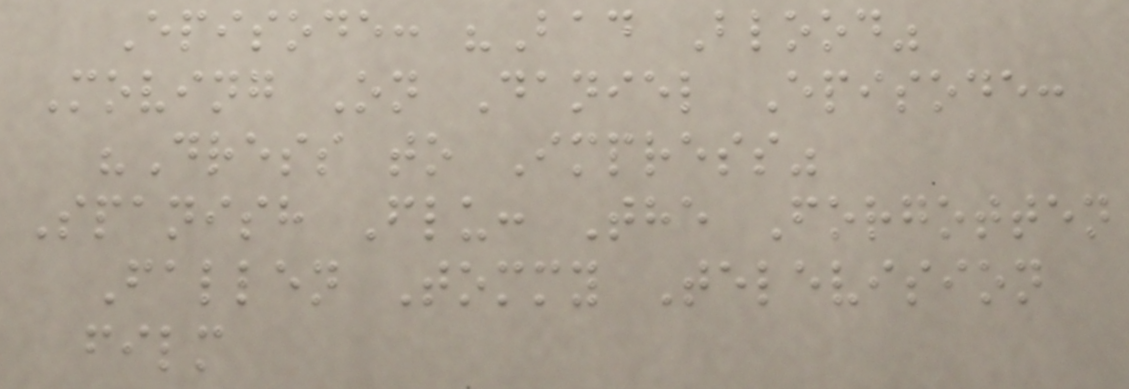Episode: "Bad Blood"
Moving On Daniel Episode:
"Dress to Impress"
Spanish Flu: The Forgotten
Fallen Tommy Television
film
